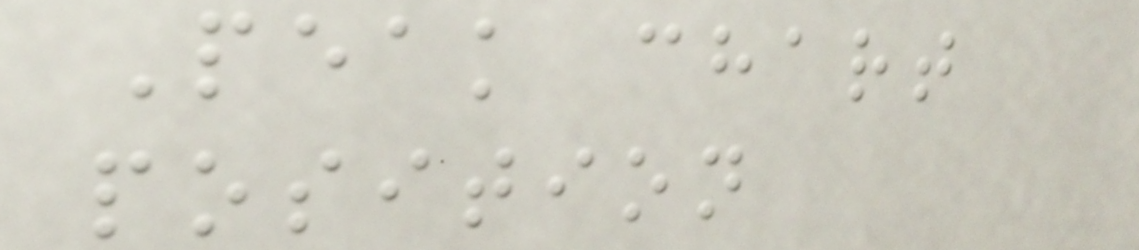Peak chart
position
